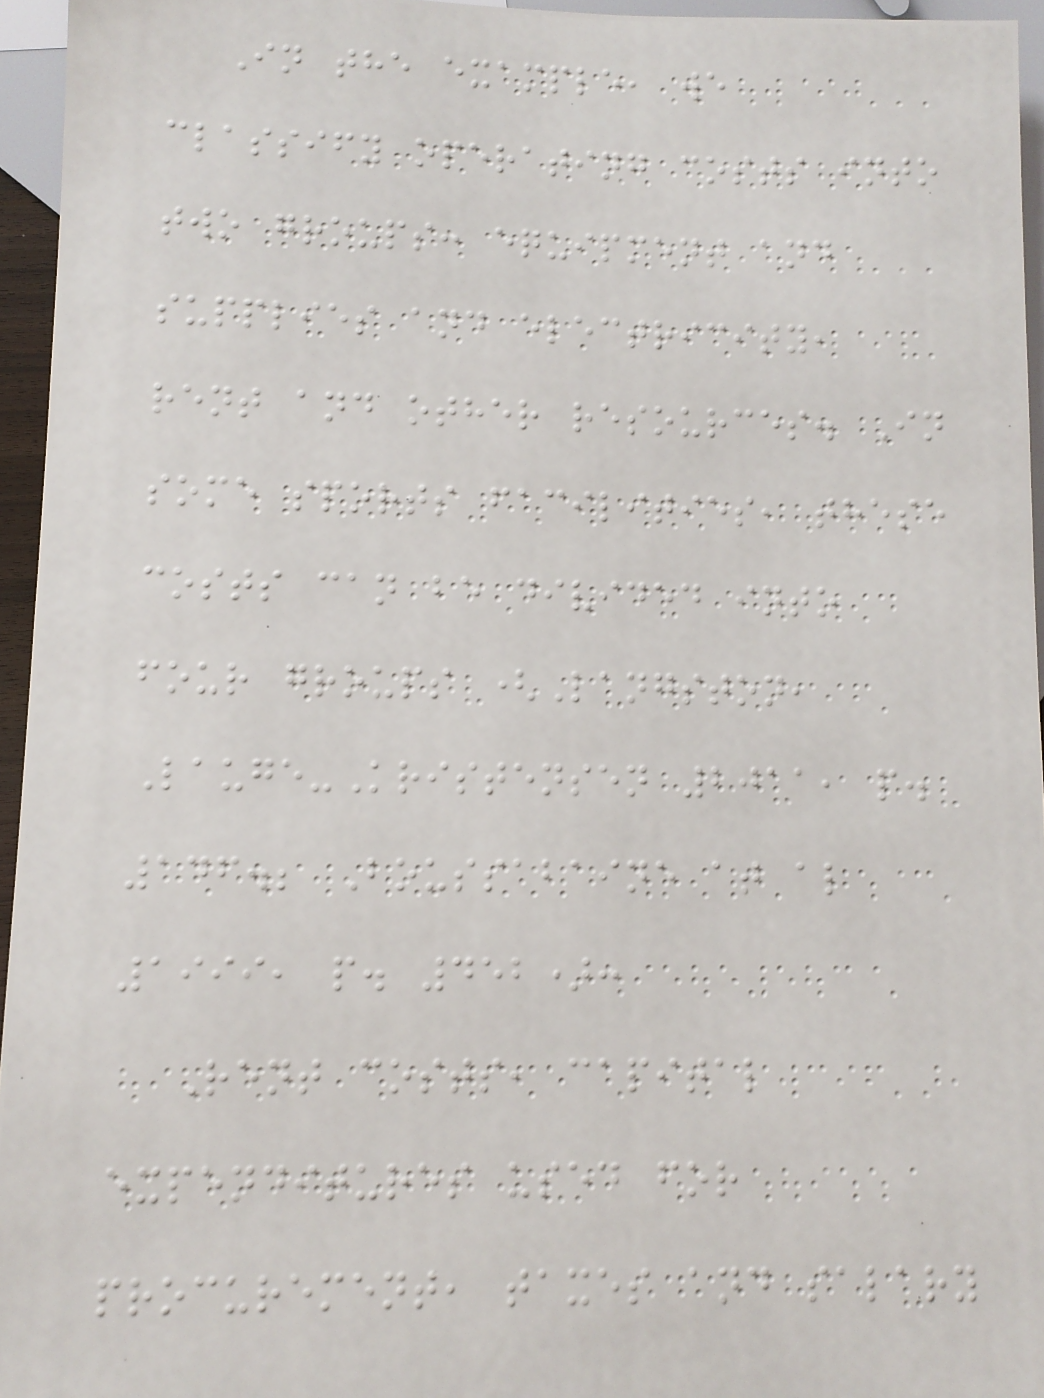In the example, we
classify operating costs into
two groups: equipment and
supplies and electricity,
rent and other resources. In
some sports facilities, these
costs can be divided into
four groups (Langston,
Lauge-Kristensen 2011, p.
146.; Boussabaine at al
1999, p. 452):
Rent costs, capital
expenditures used for
procurement, taxes and salary
